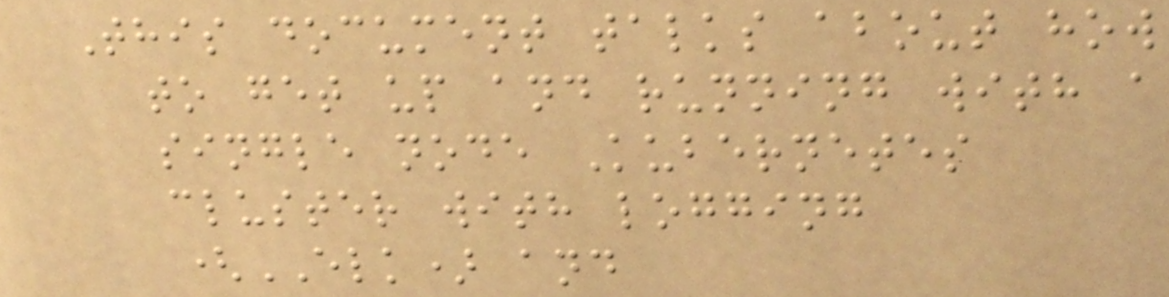This document talks about how
to get up and running with a
single node Kubernetes
cluster with logging
(ELK) and
